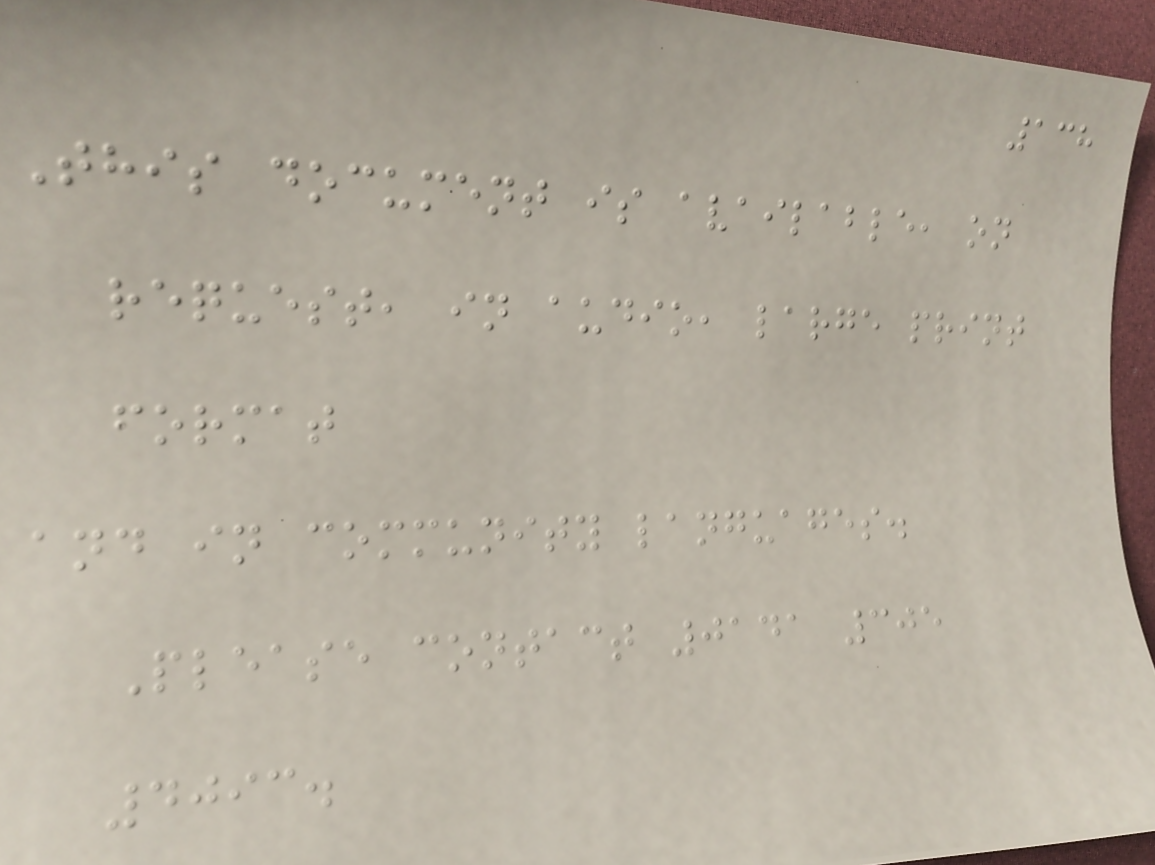138
This document is available, on
request, in audio, large print
format
and in community languages.
Please contact 0141 305
4093.
